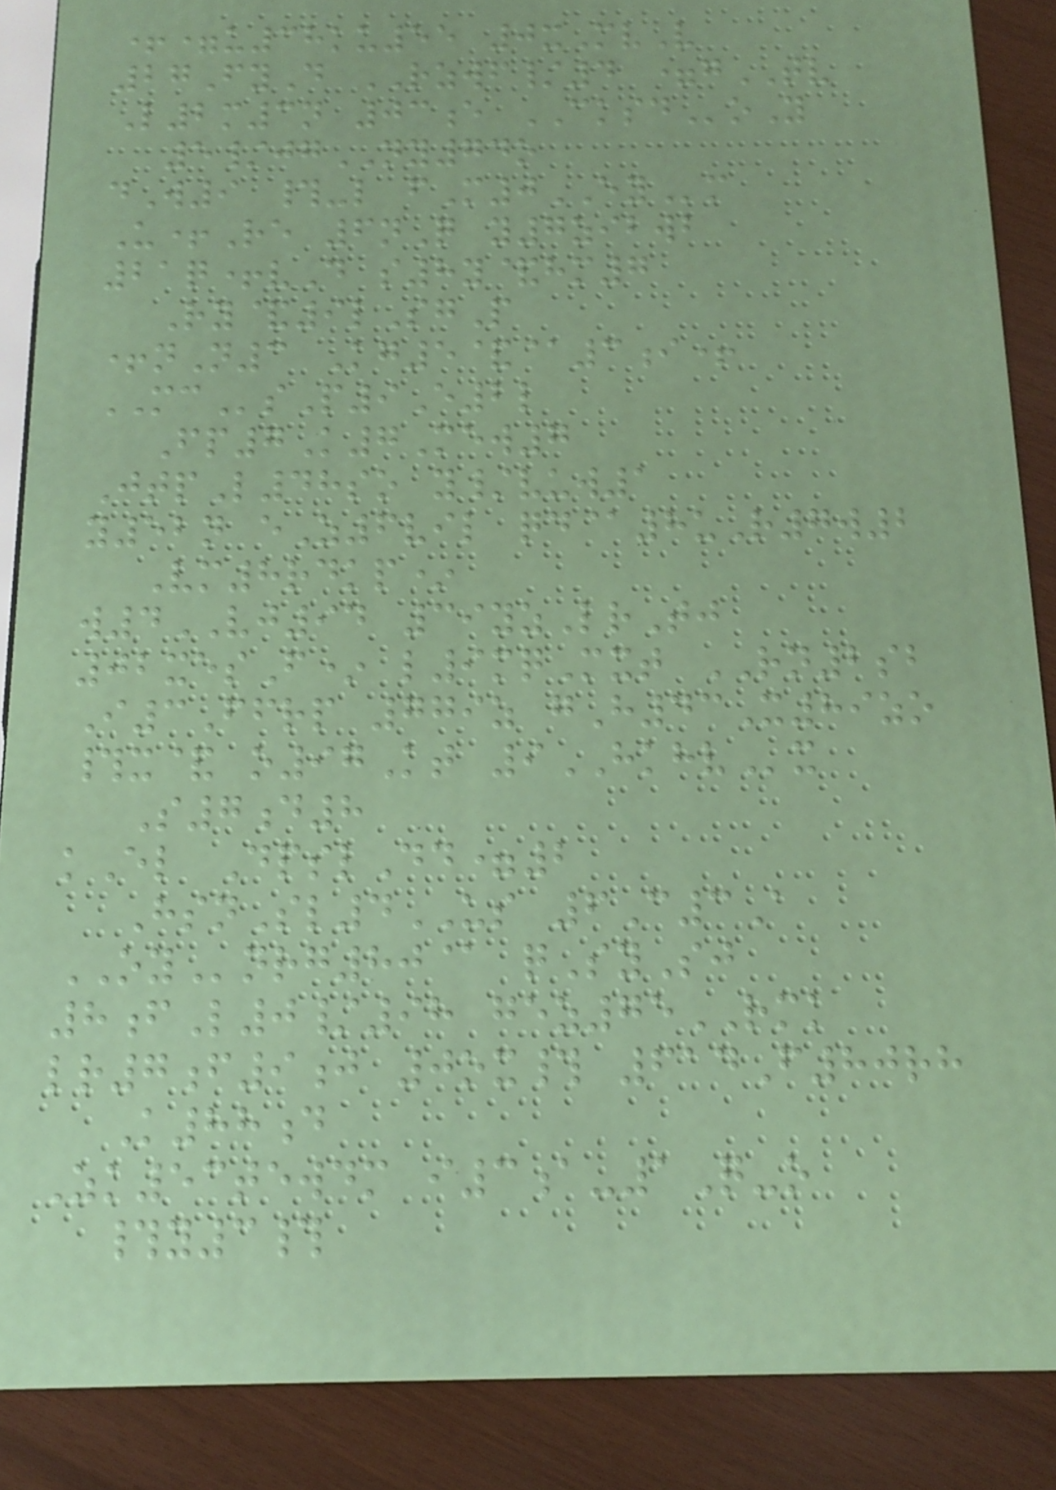+=u38ku55 0xMvV
27FyD RZWF/4 =gTV
L2m3n 03e CKSDoY
5/jgNY74o
dW9 #-l fM0EYm
U+Re 6nQ y7zibwb
21q+vD s8y&hm7
Ry&9lSgP
+nN3 Kg5&@3i+
MCsP9E2l
Fp7K7Mew7
JtpL48so y/vuw1
y52n eZ6vil qd@8uR7w2
Vm8rdkp*
w4VJ94 39yzLrTj
02xesF* l9mqMxt RN2sb
I3Ffrp 779z gH43X89zo
#x& o97Kt 9HKHVx
S7d8
kEl DpslDd=2
HsnSl4US 6C3A
OYnrg80@ qSySj
8fL0/98 gez75RMK
lr7f9j 0ox# 614F80rh
K88d
Zk53tewdm i3a-1Q-o
#y3#
